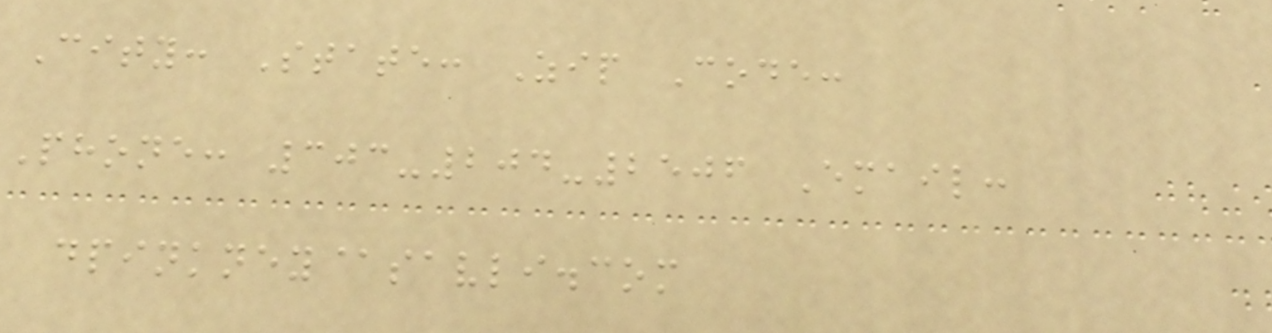City: State: Zip Code:
Phone: 303-204-2506 Email:
dpinkney@savli.com
